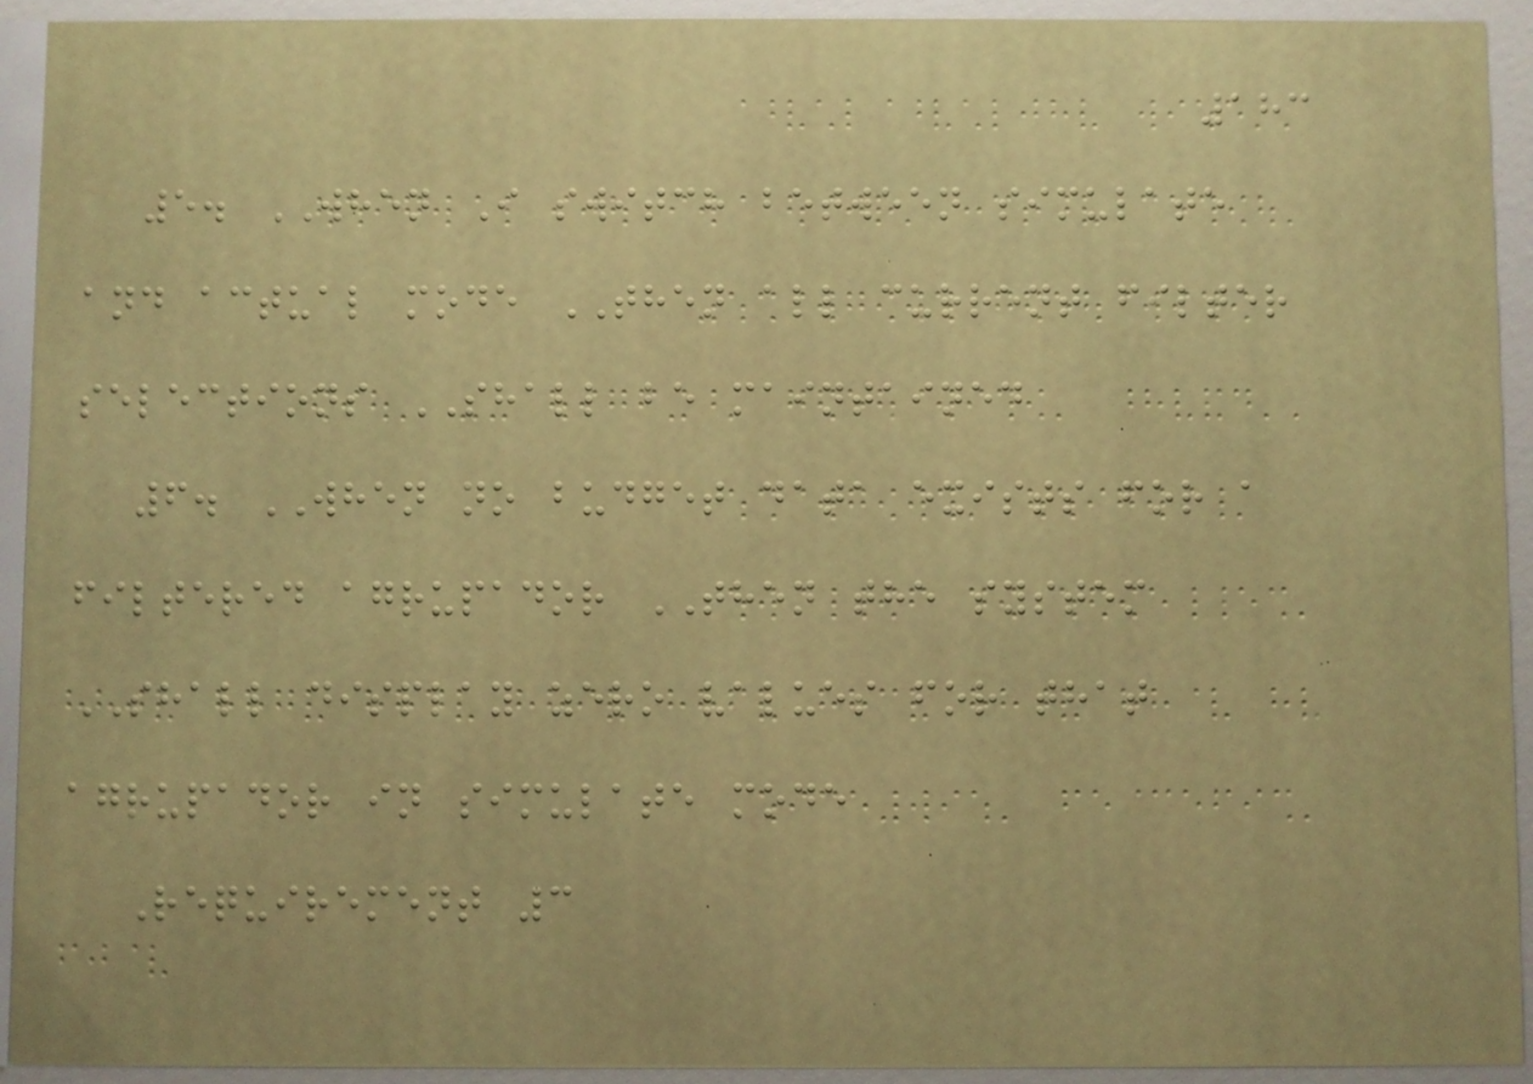183
5. WHEN I switch between simulate
and actual mode THEN all current filter
selections SHALL be maintained
6. WHEN no budget data exists for a
filtered agrupador THEN the system
SHALL display zero values for that
agrupador in simulate mode
Requirement 3
